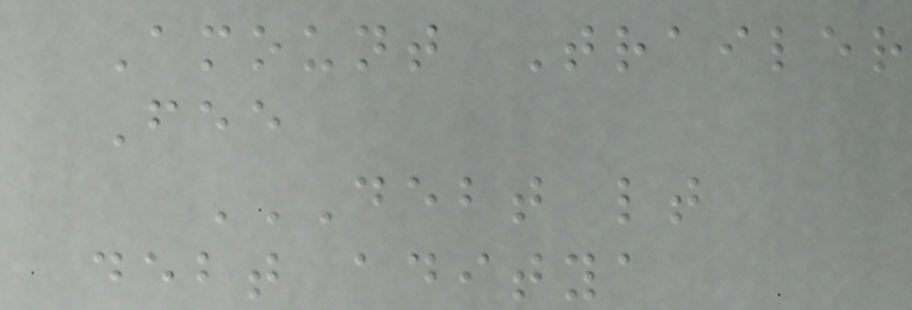Amount Trailer
Fee
DEBT LT
DEBT ADITYA
